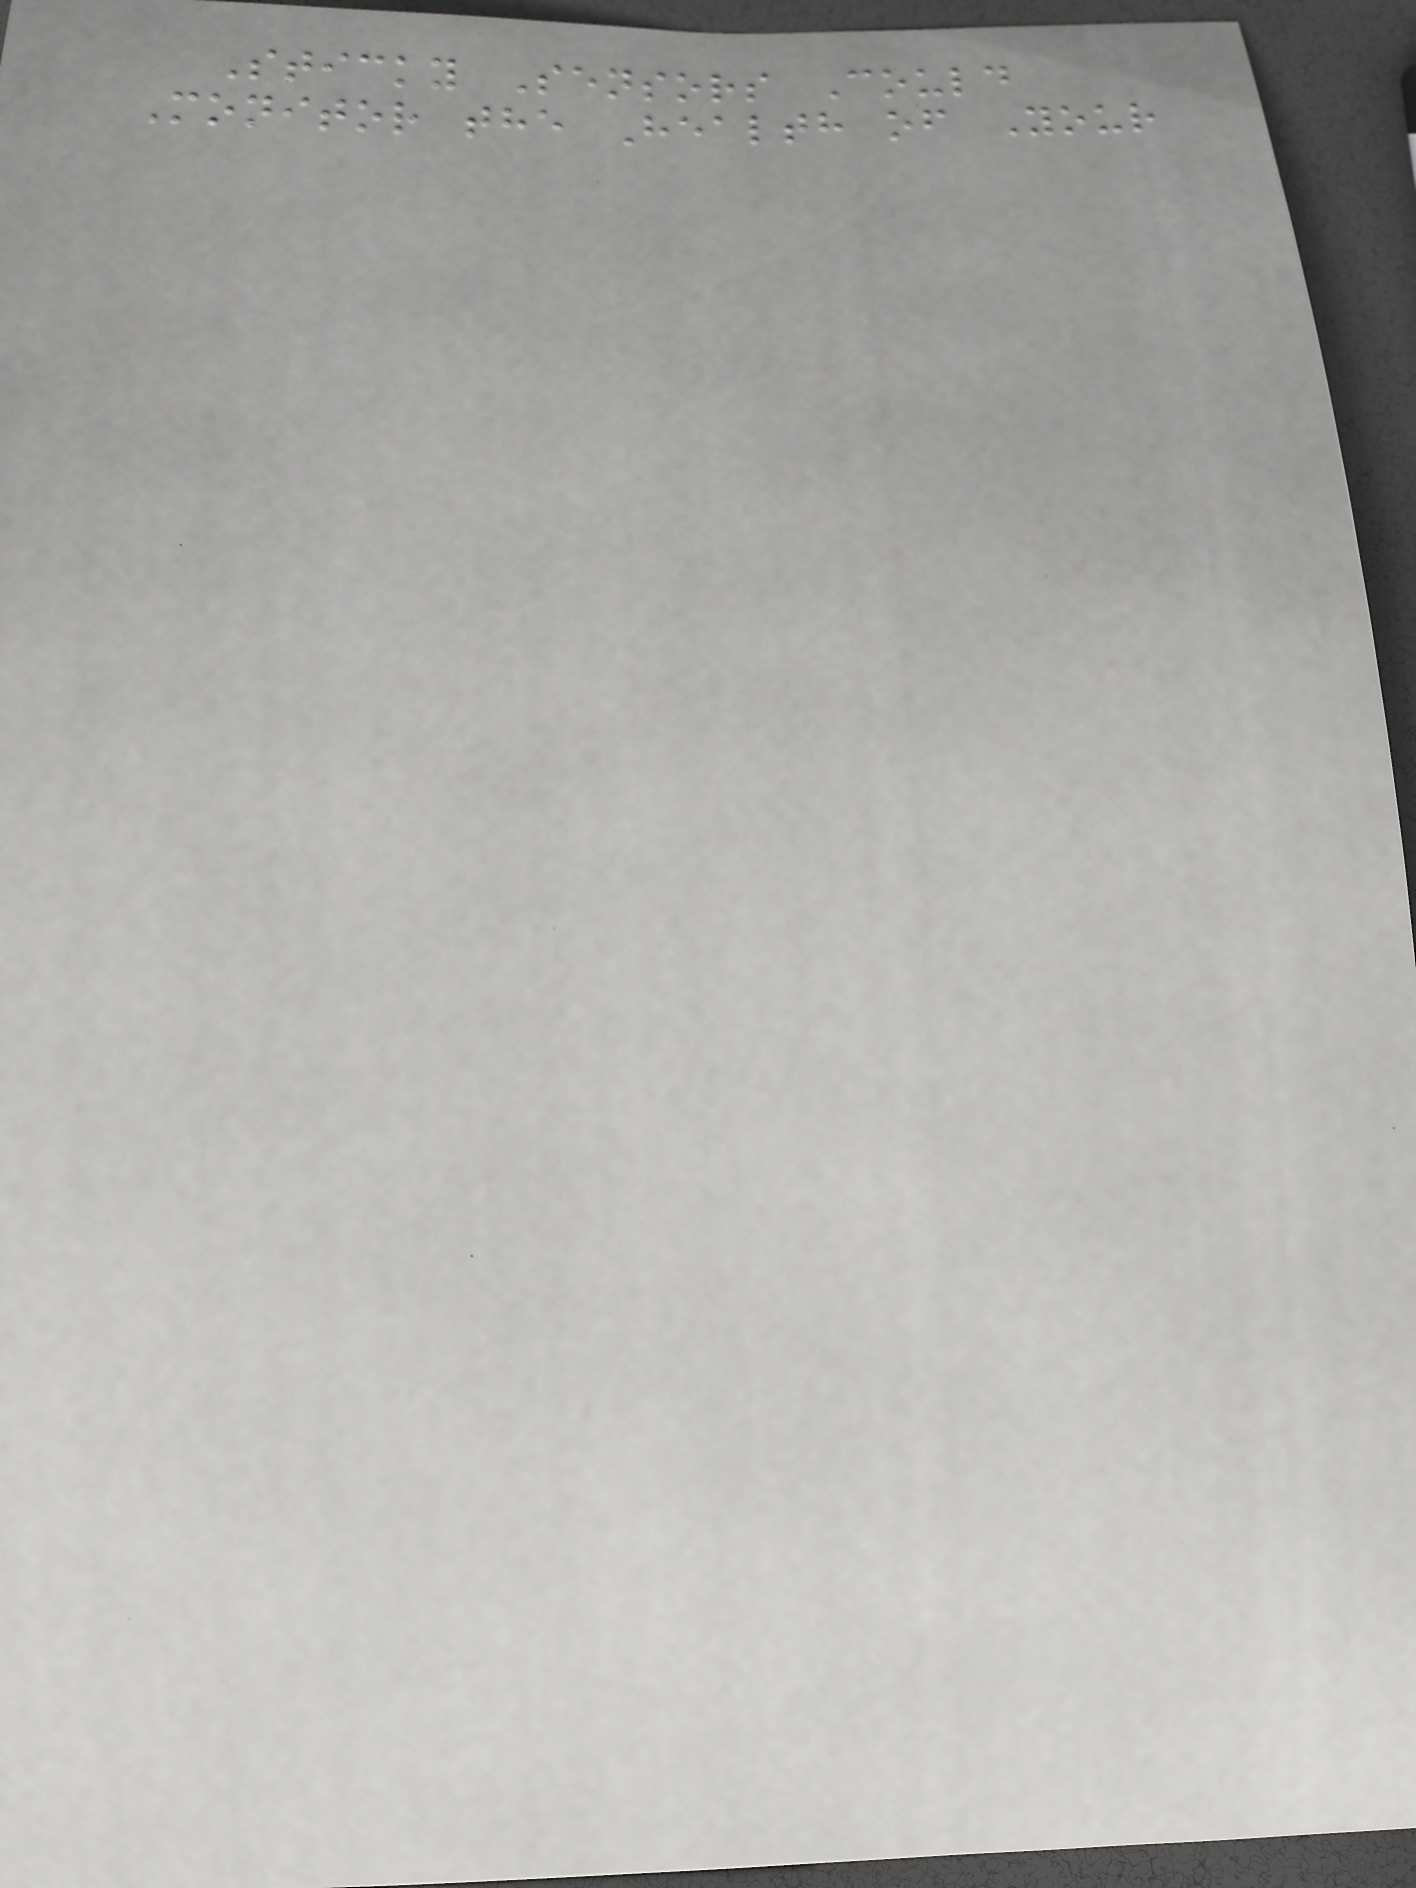Sticky Sensors Could
Monitor the Health of Your
